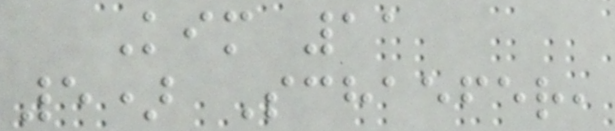Kim 11
5) Schaefer,
